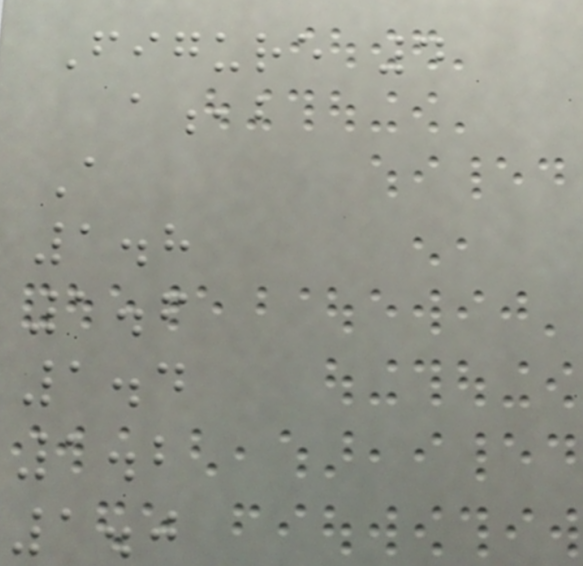Figure 4
a,b
A
1.8
1.6
1.4
1.2
1.0
